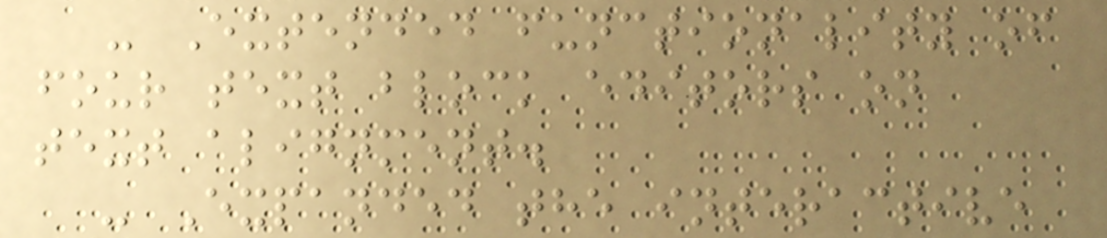- Extended functionality of
four text block editors on
text alignment.
- Expanded the interactive
